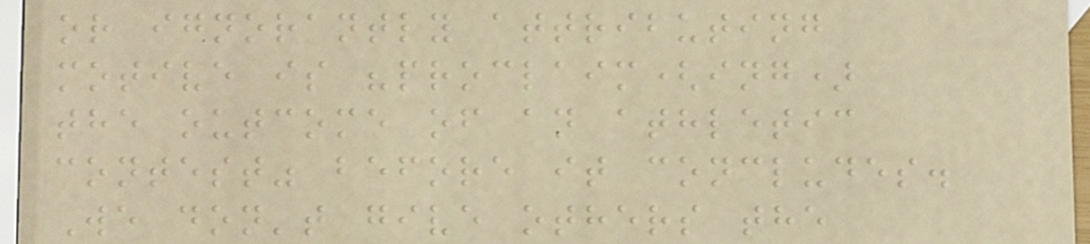or ignorantly attributing
motive is "proclaim(ing)
the outcome of an athletic
contest" before it concludes.
We don't give others the
